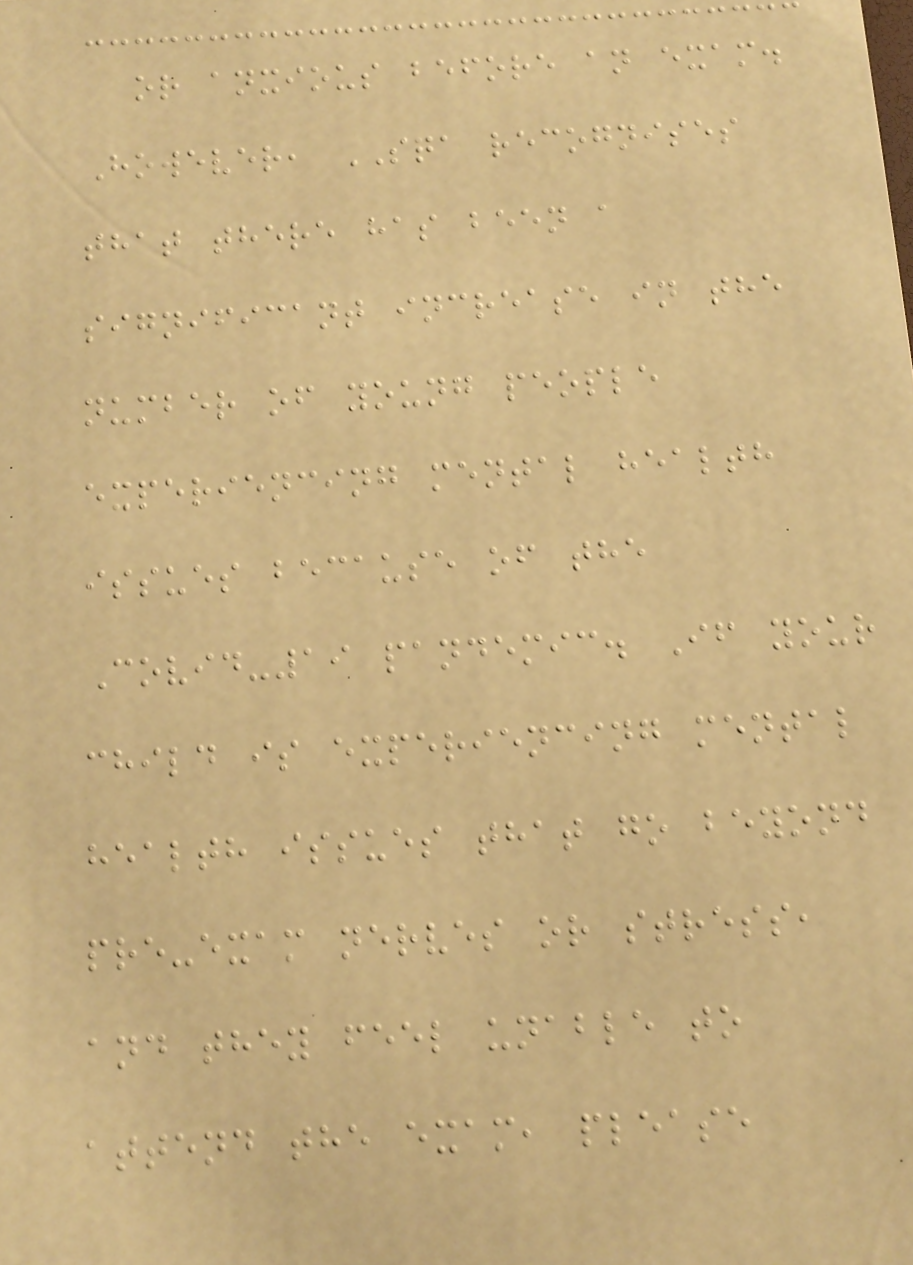or anxious before an exam.
However, SQA recognises
that there has been a
significant increase in the
number of young people
experiencing mental health
issues because of the
Covid-19 pandemic. If your
child is experiencing mental
health issues that go beyond
pre-exam nerves or stress,
and they feel unable to
attend the exam, please
